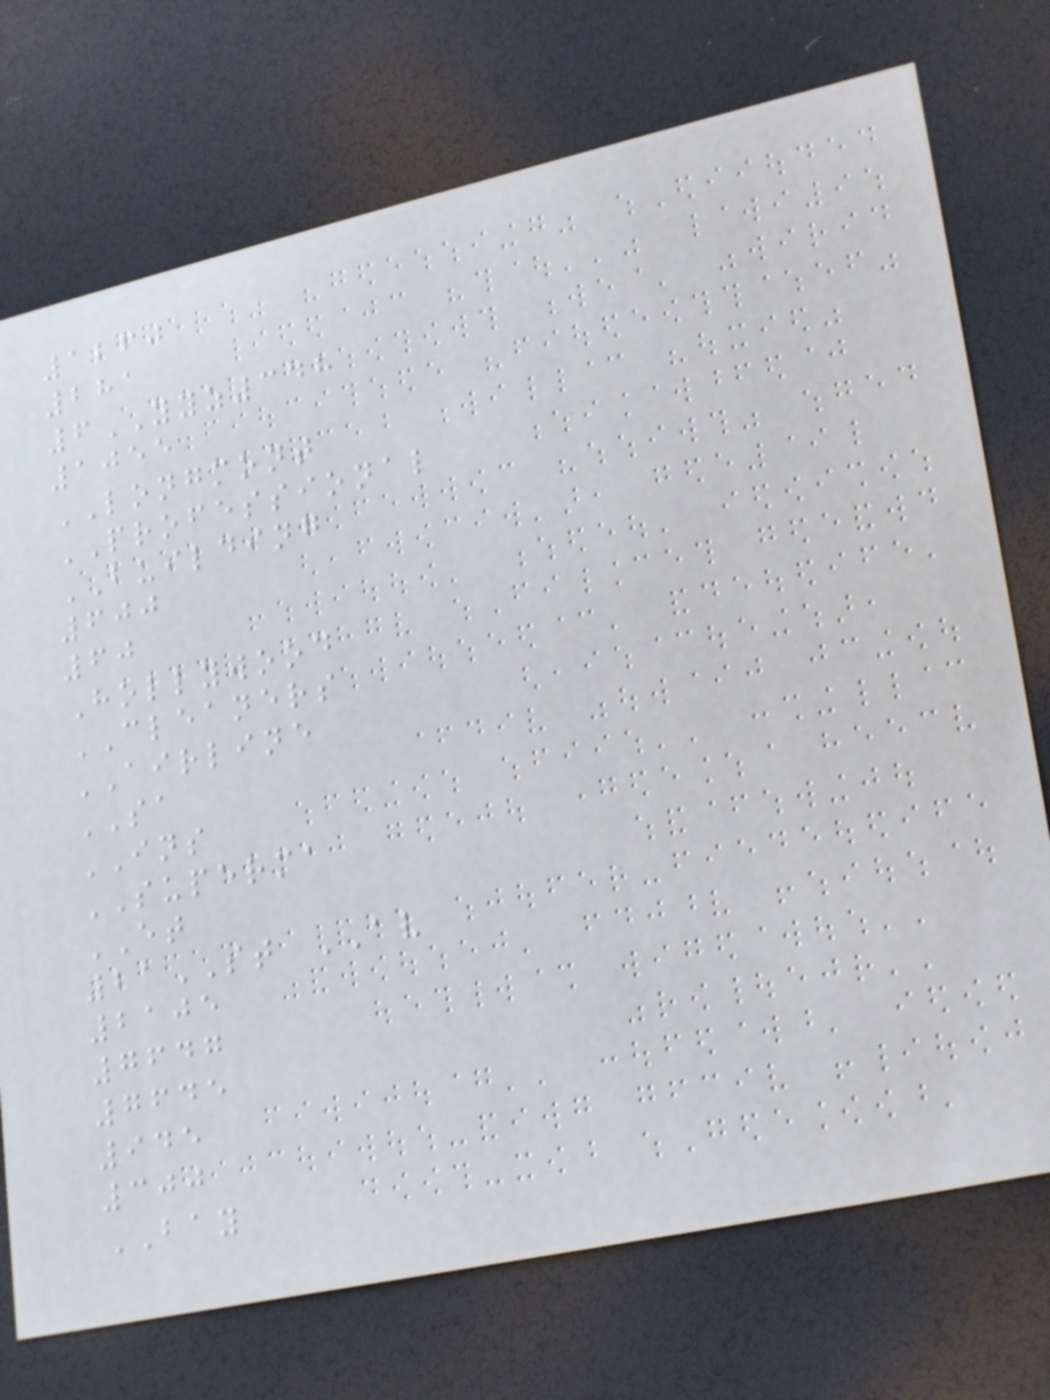1260
281
6YYZ348
1055
LONGMONT
PROFESSIONAL
BUILDING
600
60
Hollywood
CLEANERS
AIRLINE
SA
INS
SUPERMA
ET
21ST AV
2105
7647
7645
945
300
BAY
